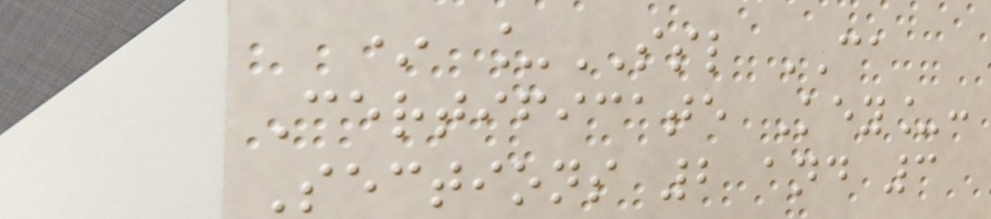* _SSL CA
Certificate Key_:
Sections 2 and 3
